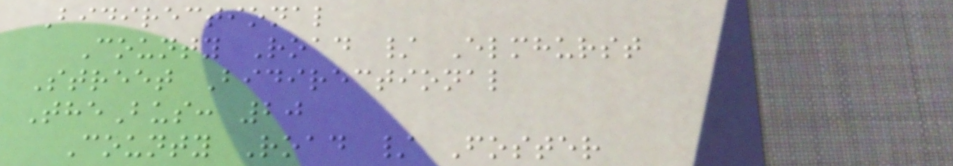Bidirectional
County Road / Elmhurst
Street Bidirectional
TheBus: 20
County Road / Foster
